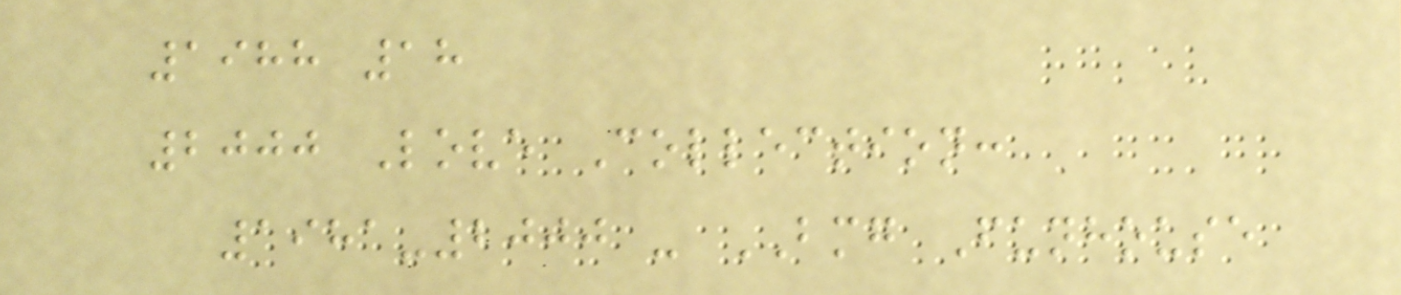1988 18
2000 Love Collection:
1981-2000 - BMG Funhouse
